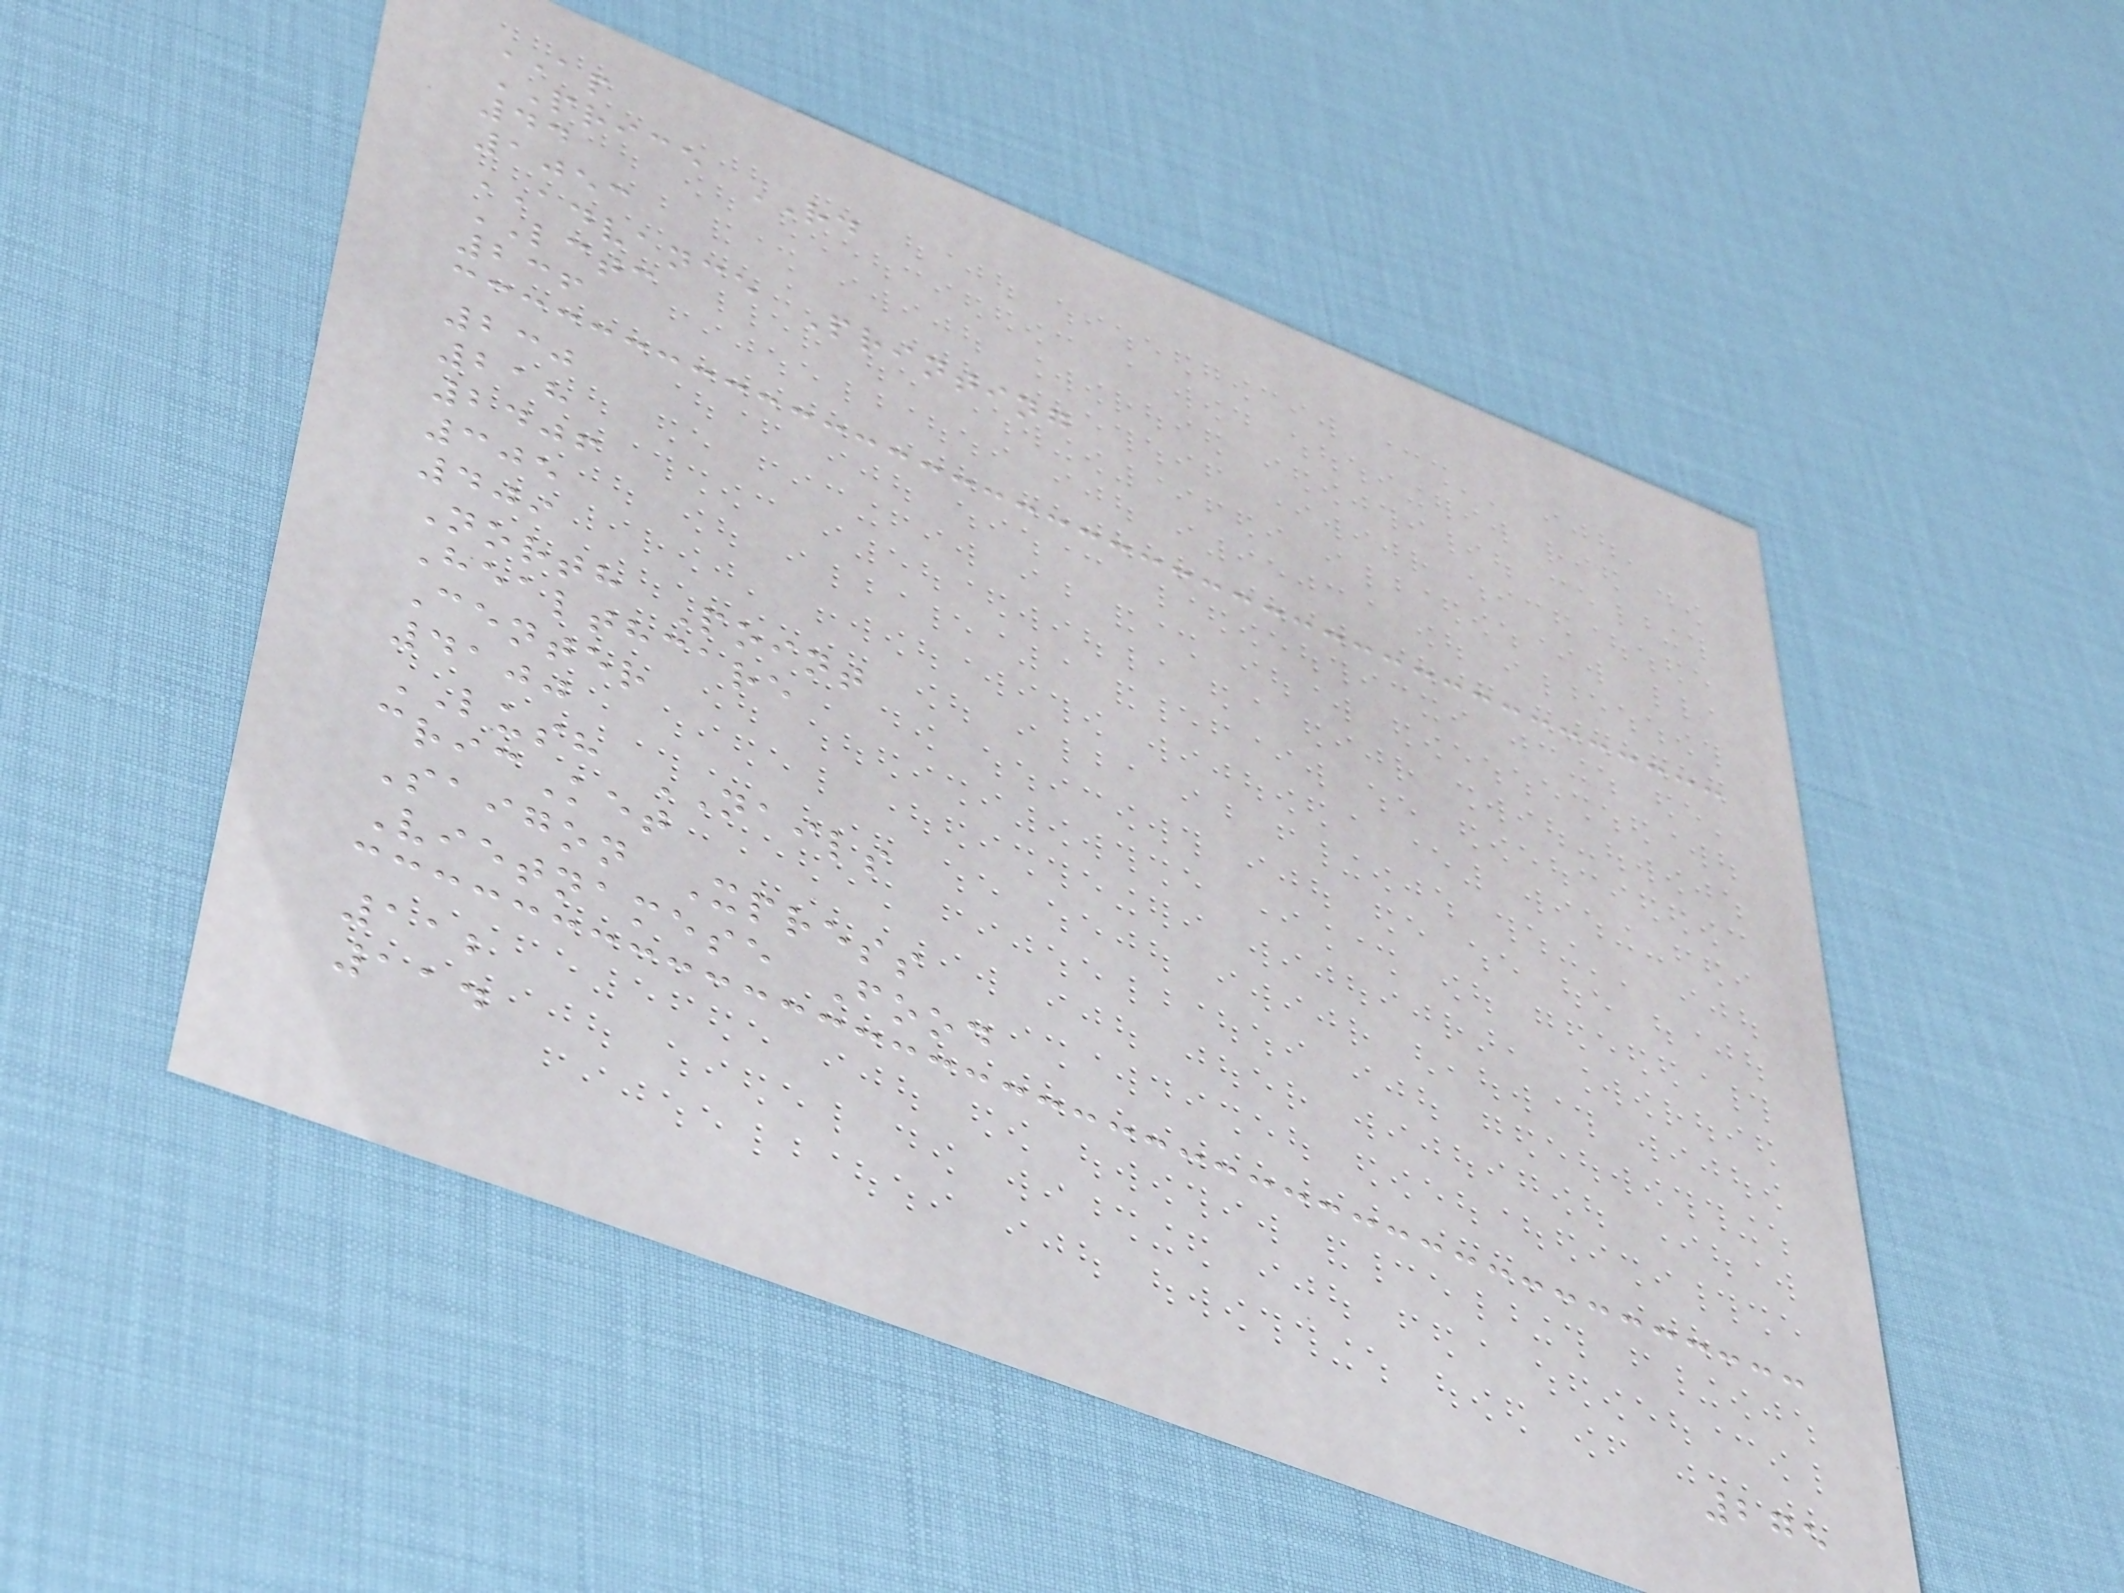AP
PRICE RD
44
1053
ADVANCE Printing
LCTC
236
230
218
2406
305
409
North Point
Healthcare
Center
4100
LUSH NAILS
cricKet
Saigon Xpress
Vietnamese Food
112
114
275
